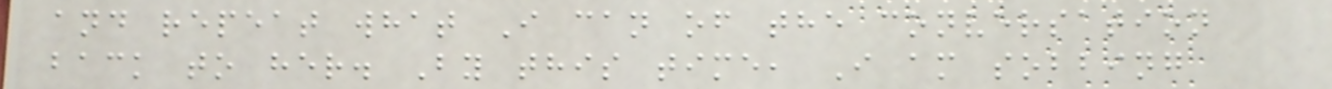and repeat what I can of the conversation
back to her. By this time, I am sobbing
